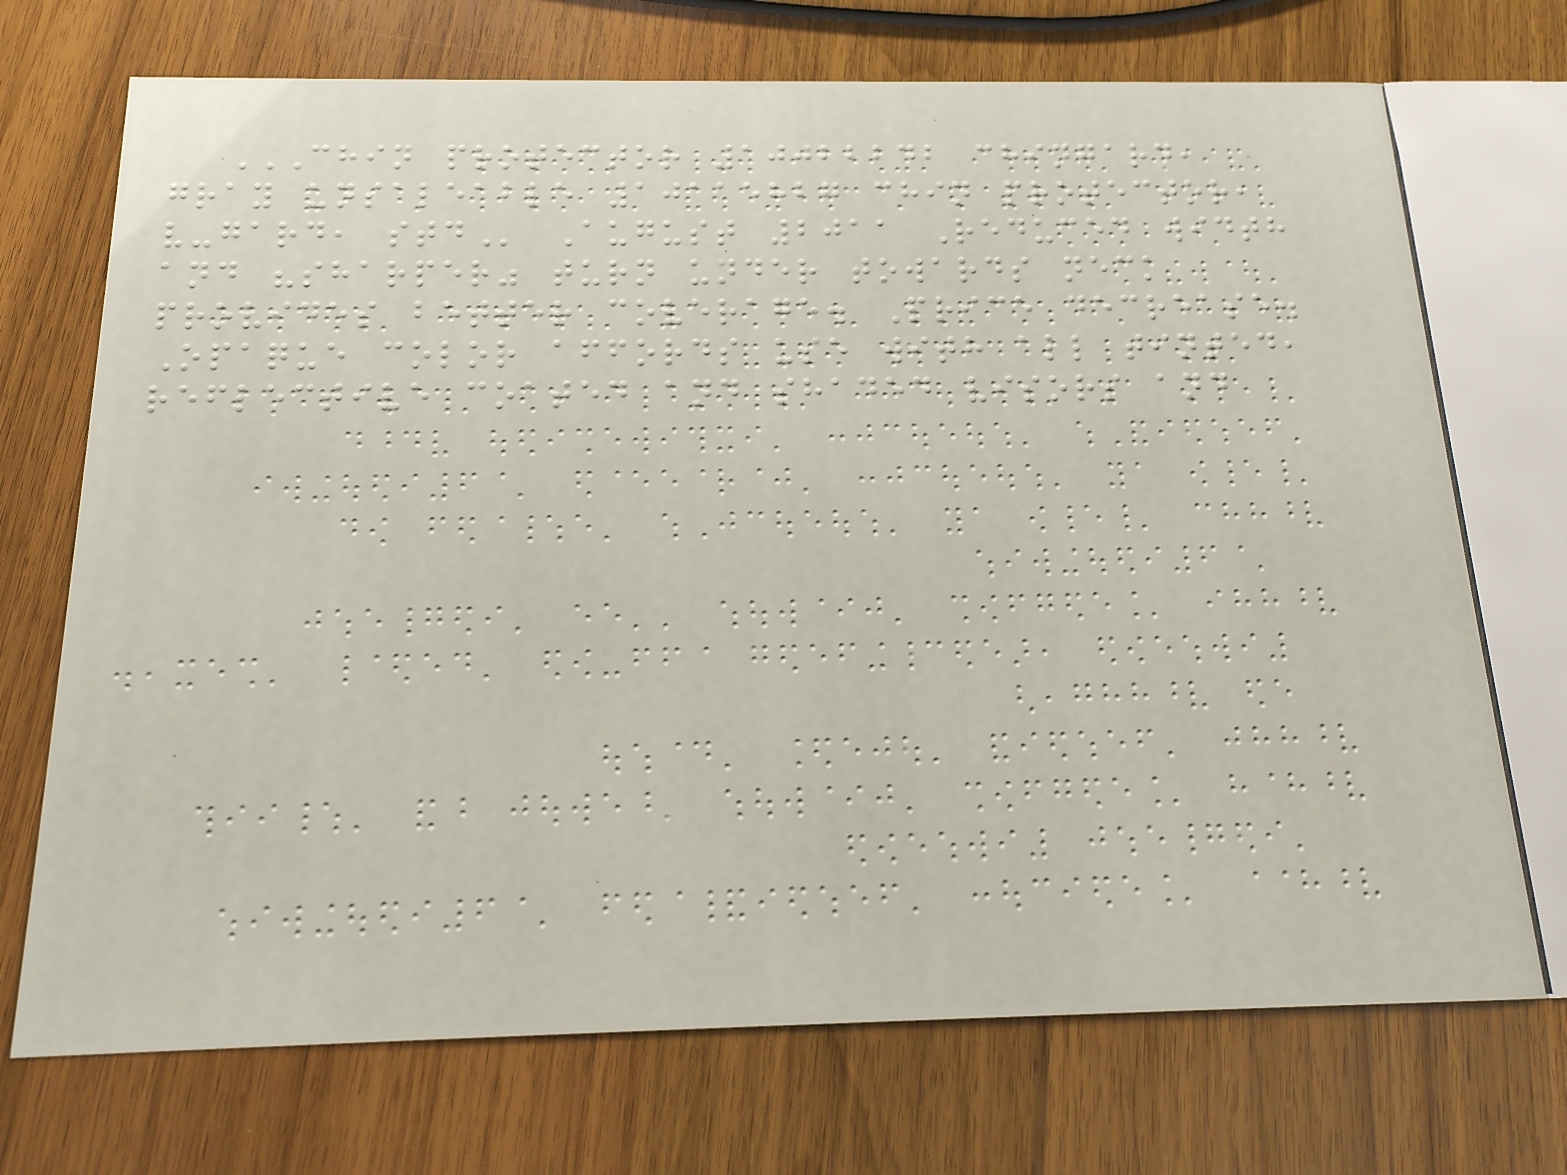CHIN PROTECTOR 10022242 CHINGARD,
GRAY UNSALEABLE 10115827 CHIN PROTECTOR,
V-GARD, STD August 2011 Reduced width
and "sharper" turn under towards neck
provides better coverage. Price decrease.
Opaque color affords use with all tinted,
reflective coated and shaded visors and
